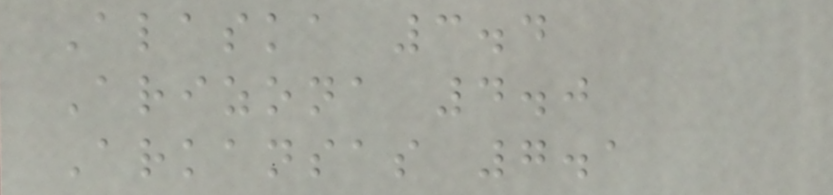Alaska 3.4
Arizona 4.0
Arkansas 7.1
